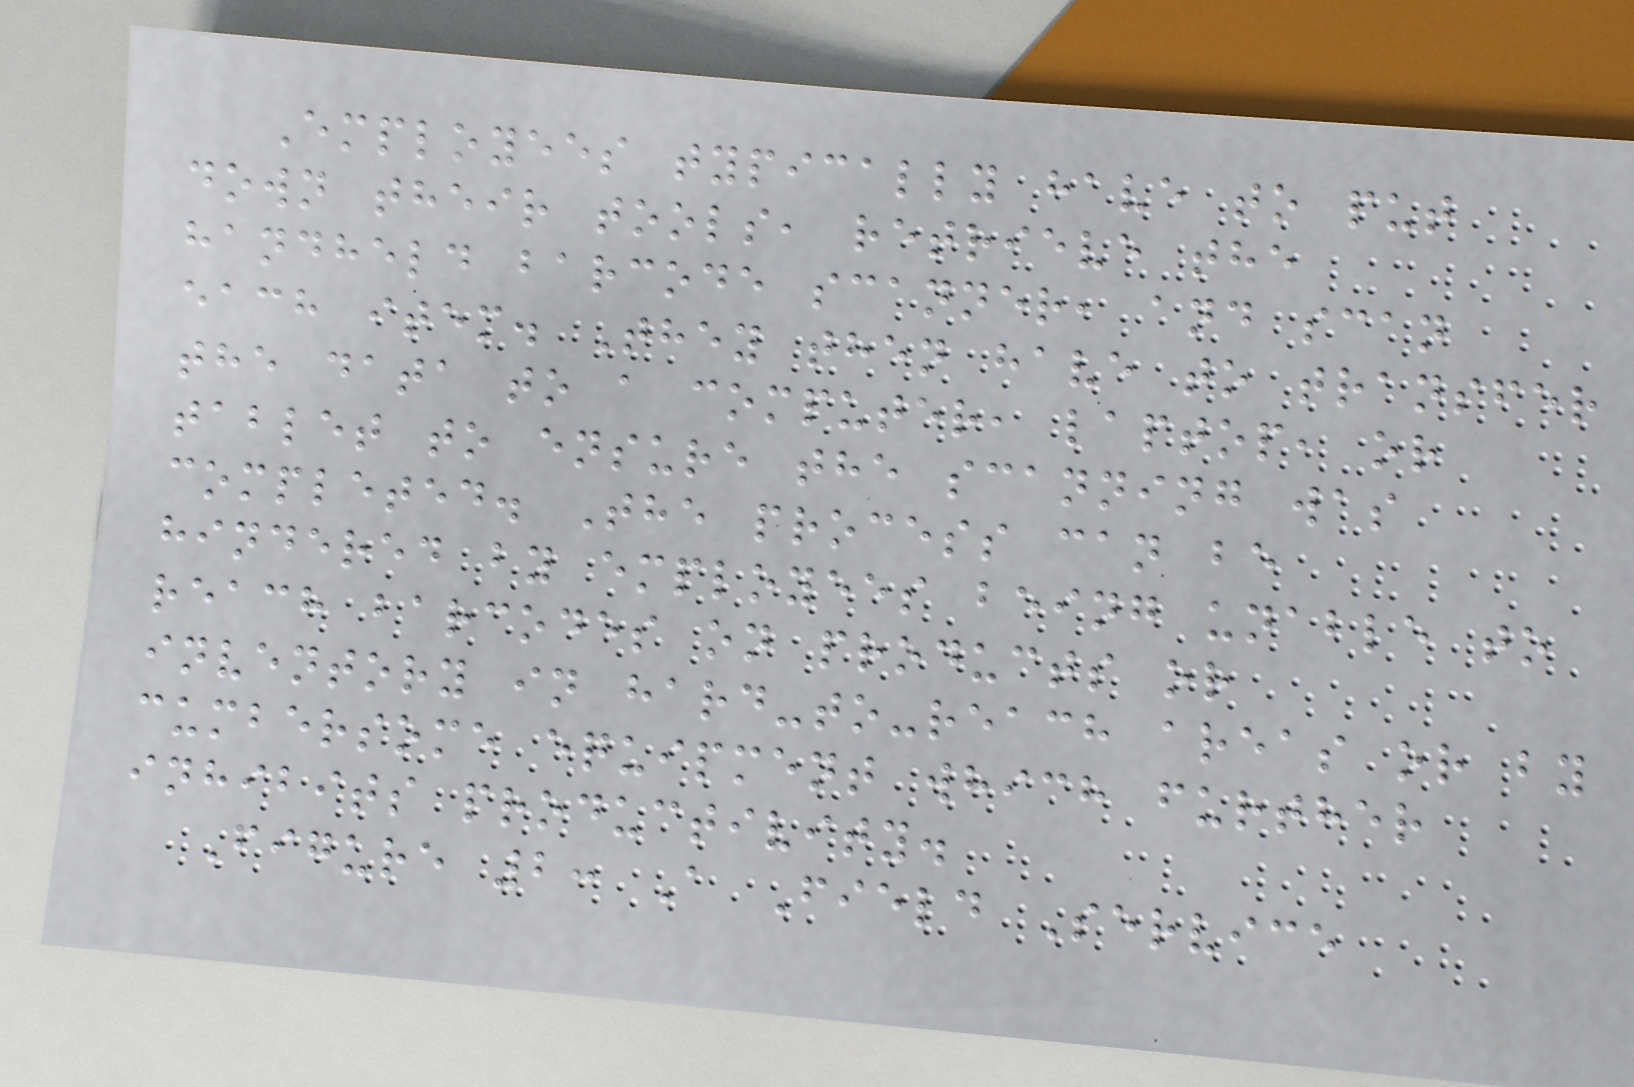Employees typically have to put
down their tools, retrieve the
handheld barcode scanner, and scan
each item. They then have to transfer
the data to a computer, laptop, or
tablet to ensure the scanning was
completed. The process can be
hindered by employees being unable to
reach barcodes on products or
inventory in hard-to-reach areas or by
cumbersome equipment which further
inhibits productivity.
Figure 2: A Field Service
